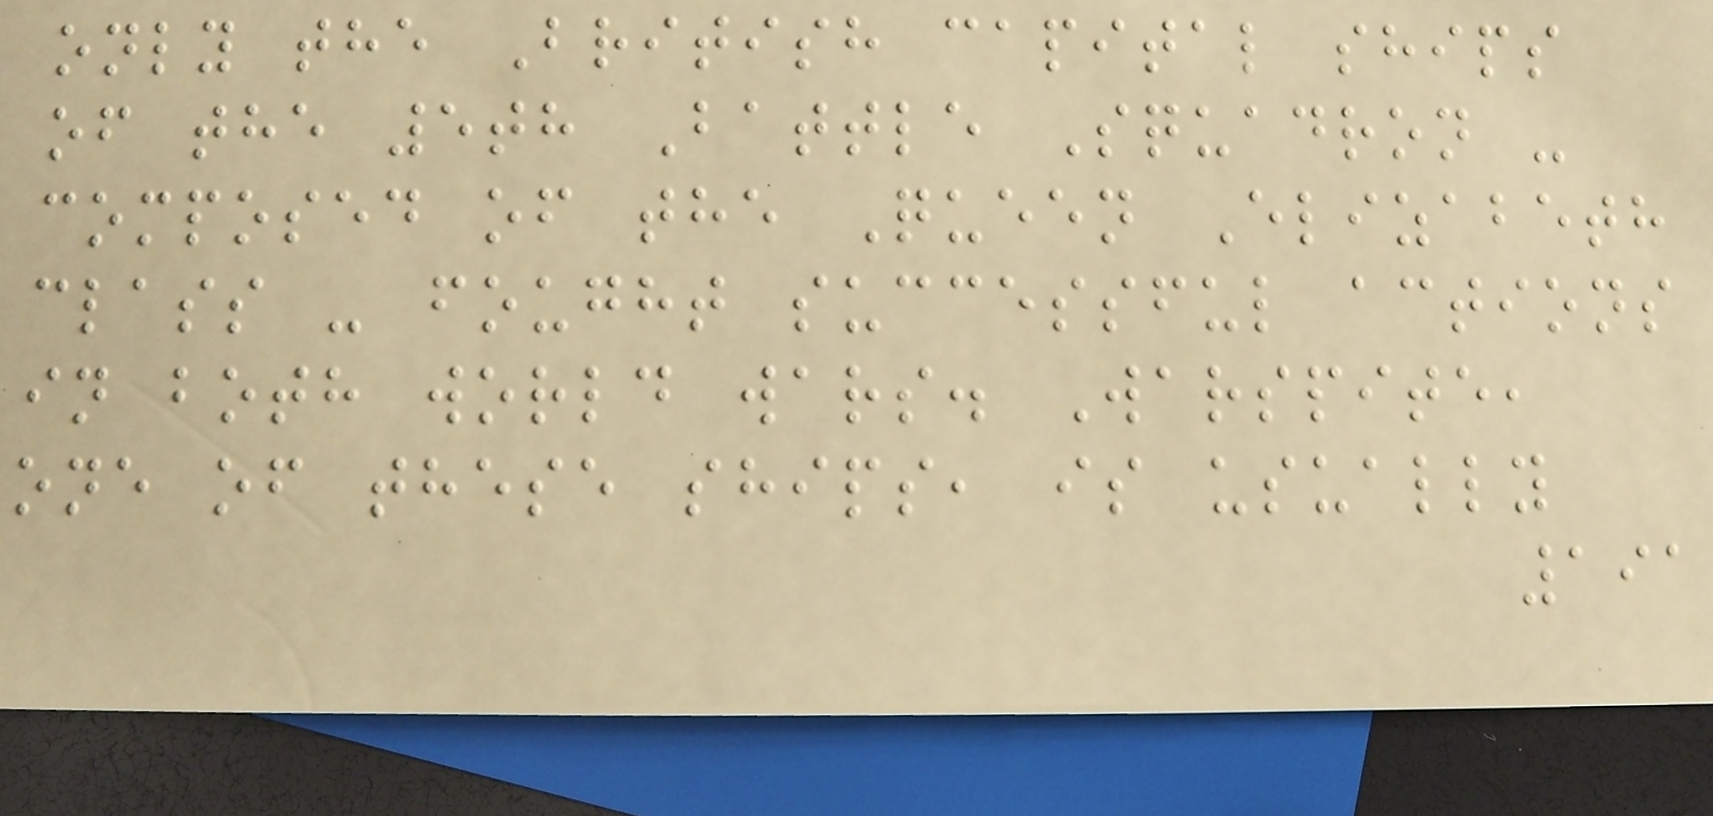only the British capital ships
of the 5th Battle Squadron -
composed of the Queen Elizabeth
class - fought successful actions
in both world wars. Warspite,
one of these ships, is usually
191
